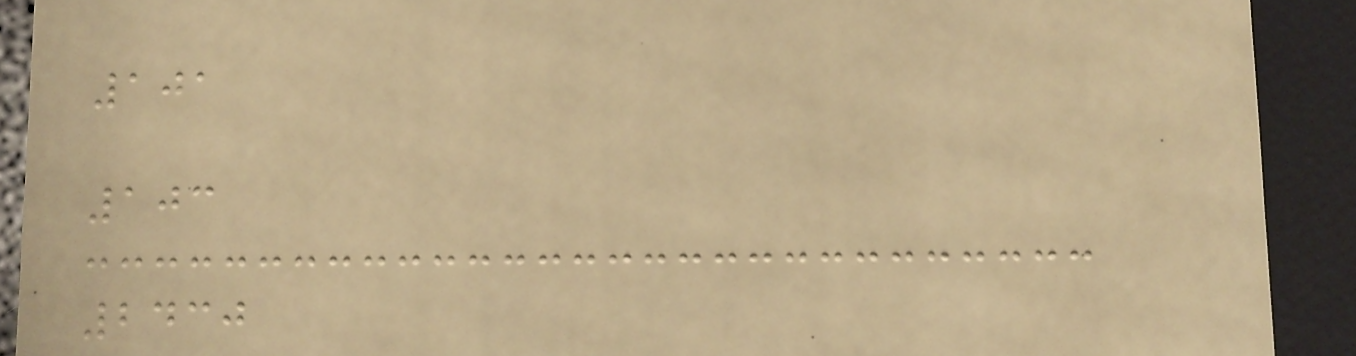101
103
2430
